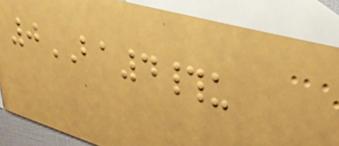0BA4#u
